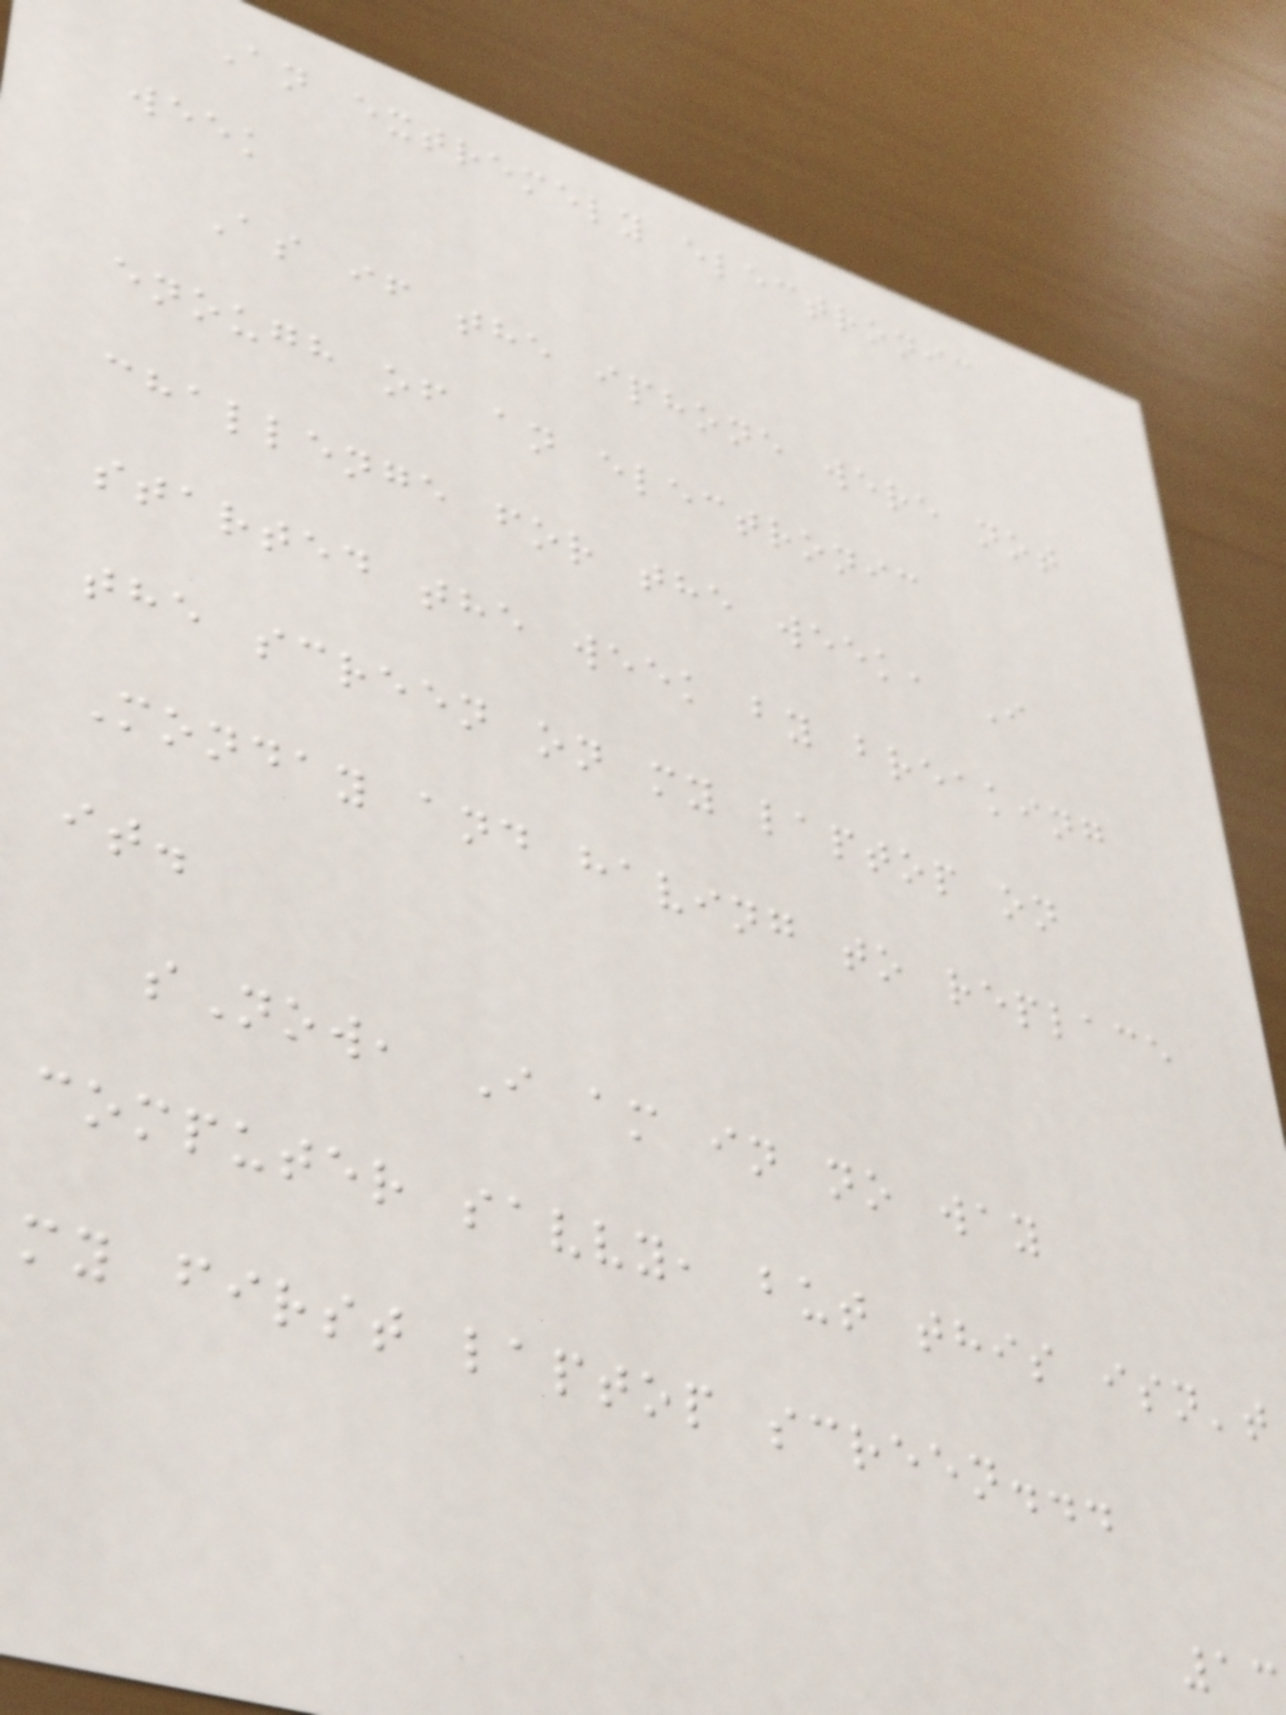An extremely electronic
week
As if the iphone were not
enough of an electronic
challenge for the week, I
started the week by breaking
the screen on my laptop on
Monday and having to replace
it.
sNow, I am in no way
computer savvy, but this isn't
my first laptop screen...
